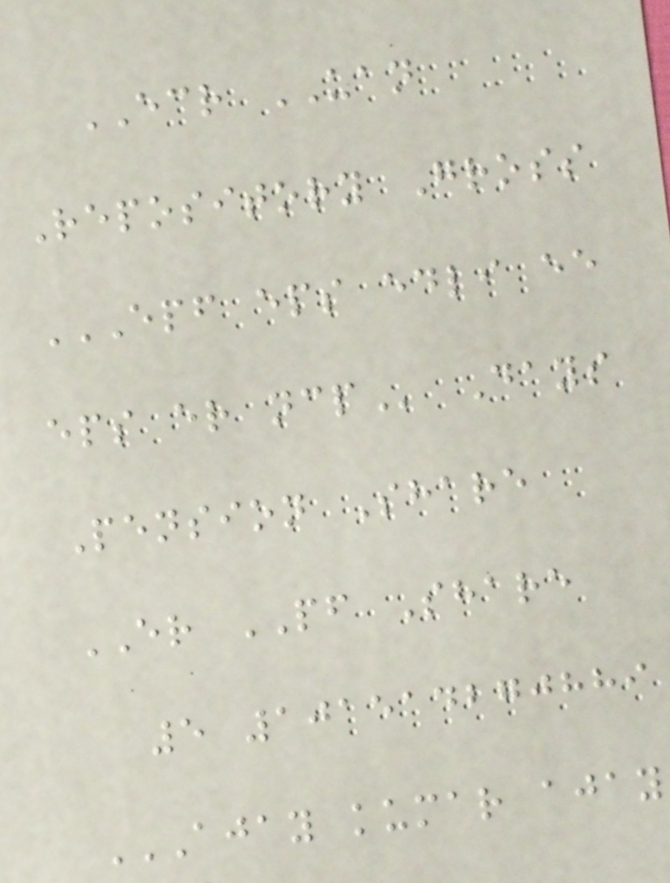ECR UAN
Repository Gross
EPF EPS EDLI EE
EPS ER NCP Days
Pension Share
ER PF Share
5 101514270889
AJAY KUMAR AJAY
